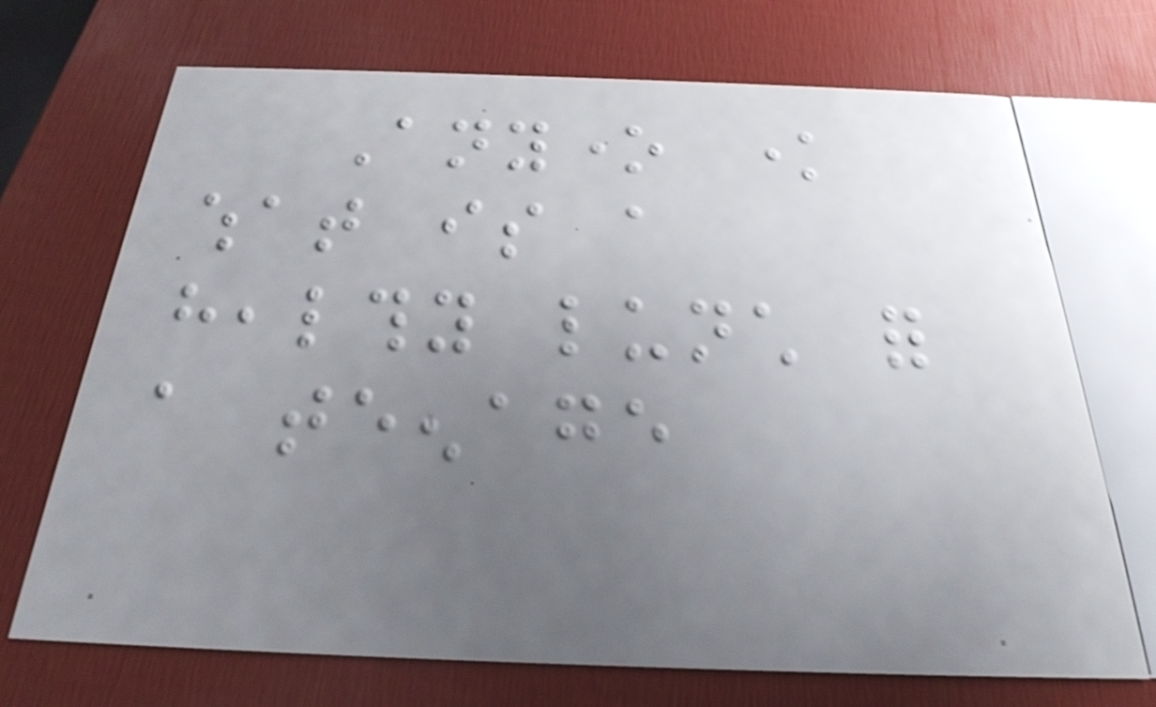Anyone know
what is a
healthy lunch for
a teenage
